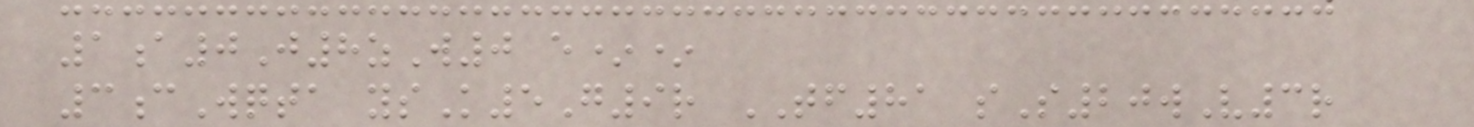1a0J8zW0 e**
3cWqta ysK5G9r TF81 sS20wV3r
